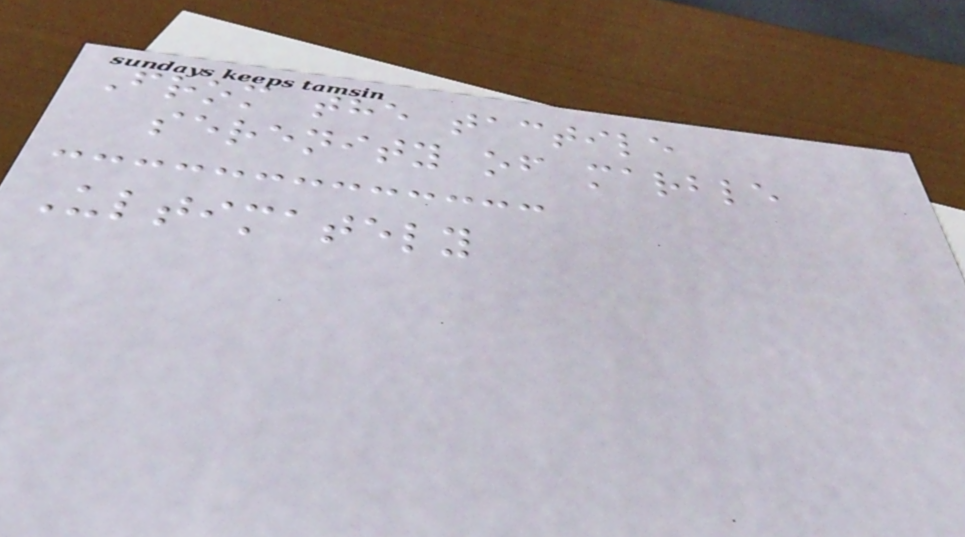From the tactile
serenity of marble
Ultimately
